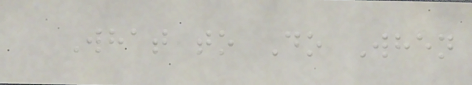What to Do When
